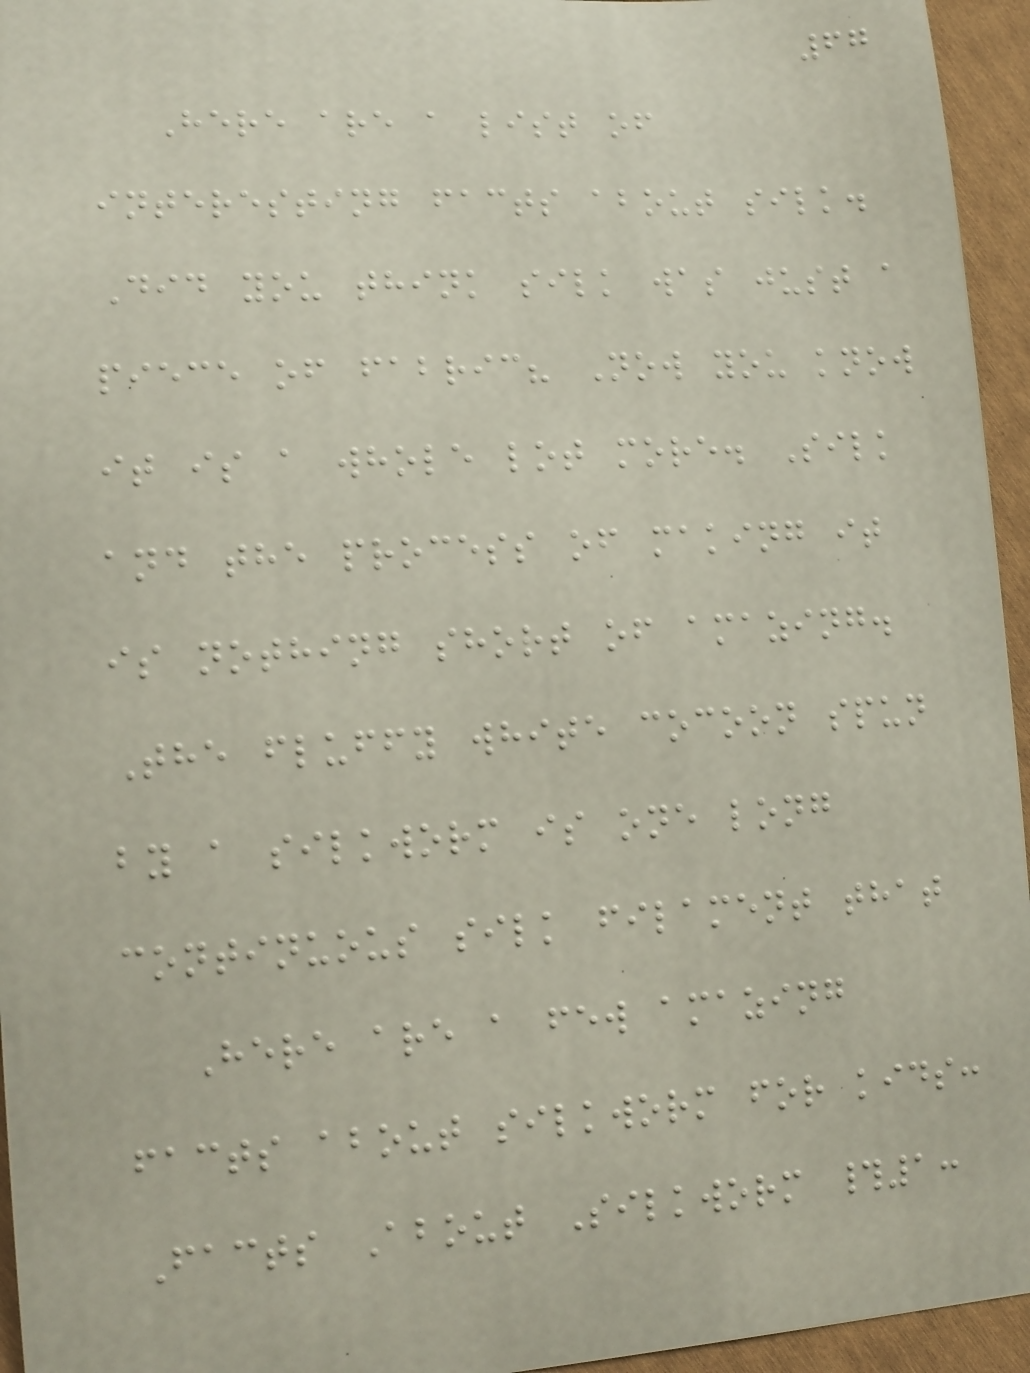67
Here are a list of
interesting facts about silk.
Did you think silk was just a
piece of fabric? Now you know
it is a whole lot more. Silk
and the process of making it
is nothing short of amazing.
The fluffy white cocoon spun
by a silkworm is one long
continuous silk filament that
Here are a few amazing
facts about silkworm for kids:
Facts About Silkworm #1:
